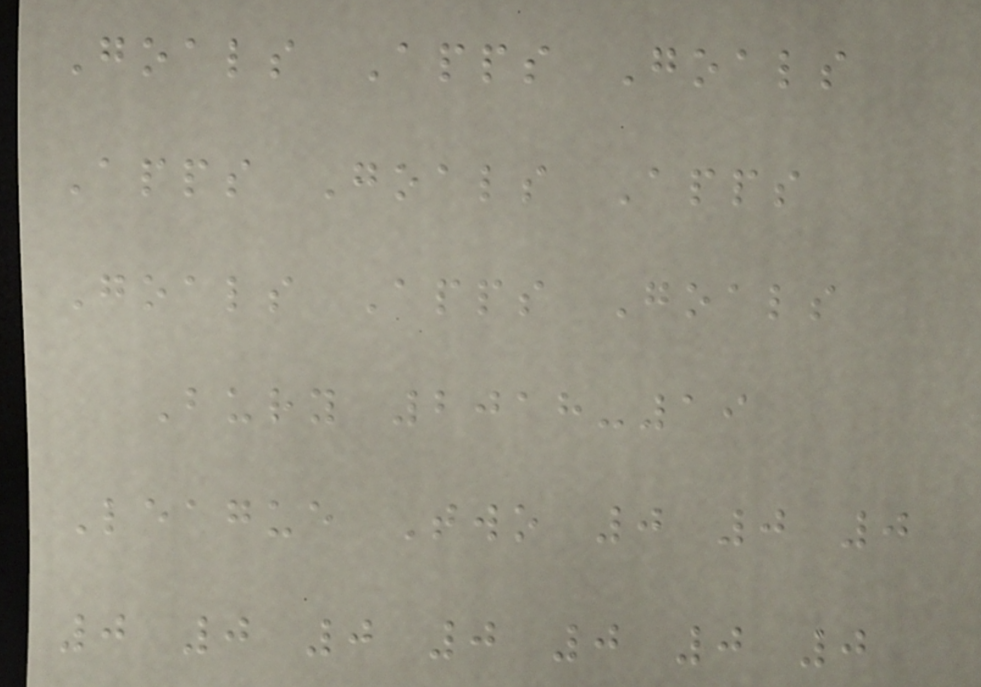Goals Apps Goals
Apps Goals Apps
Goals Apps Goals
Bury 2018-19
League Two 0 0 0
0 0 0 0 0 0 0
